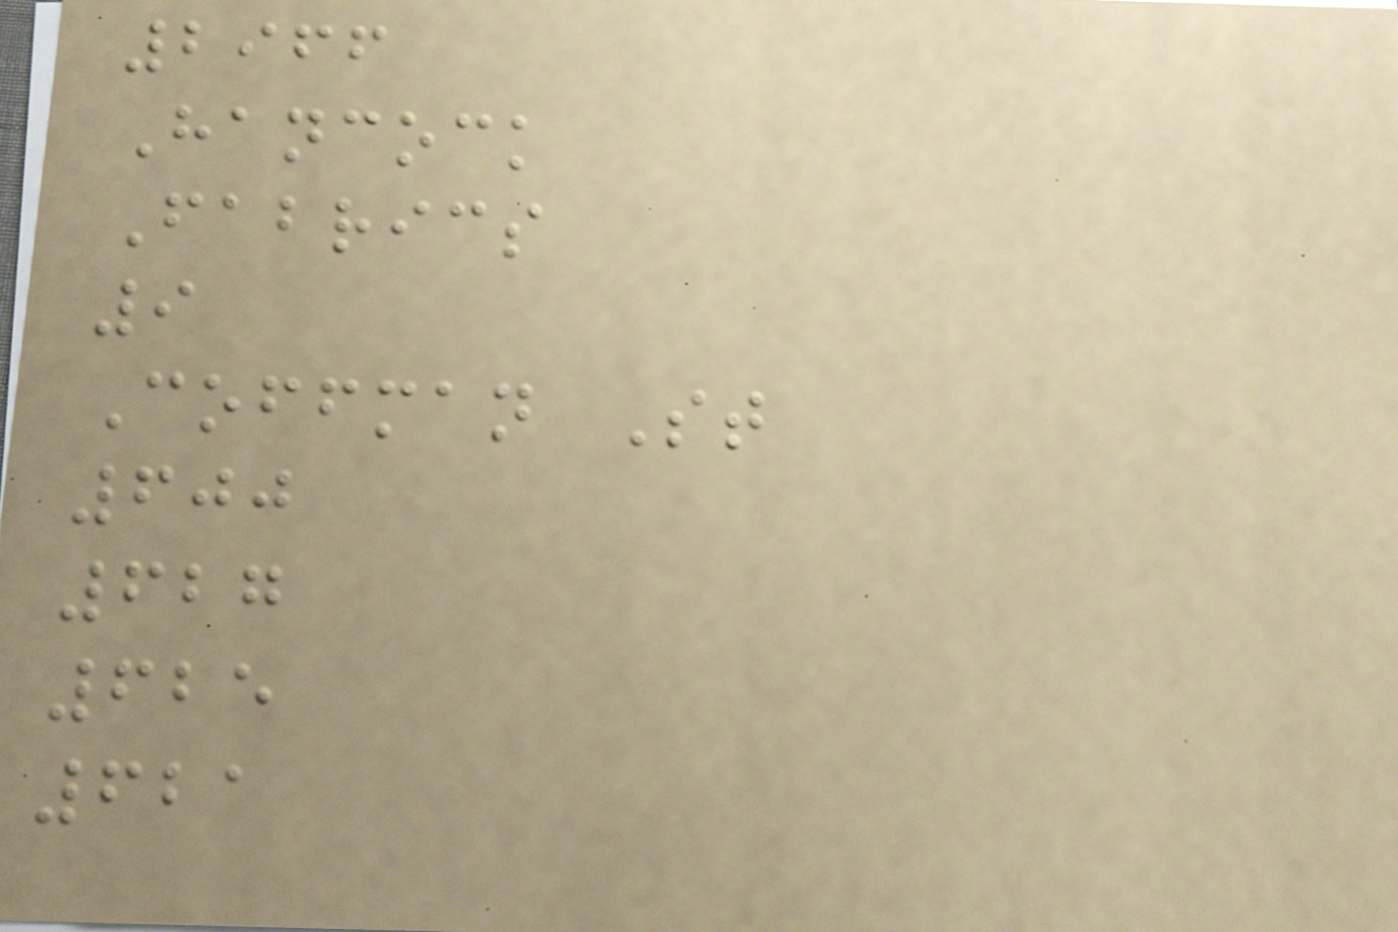2966
Hancock
Fabrics
9
Coffman St
600
627
625
621
